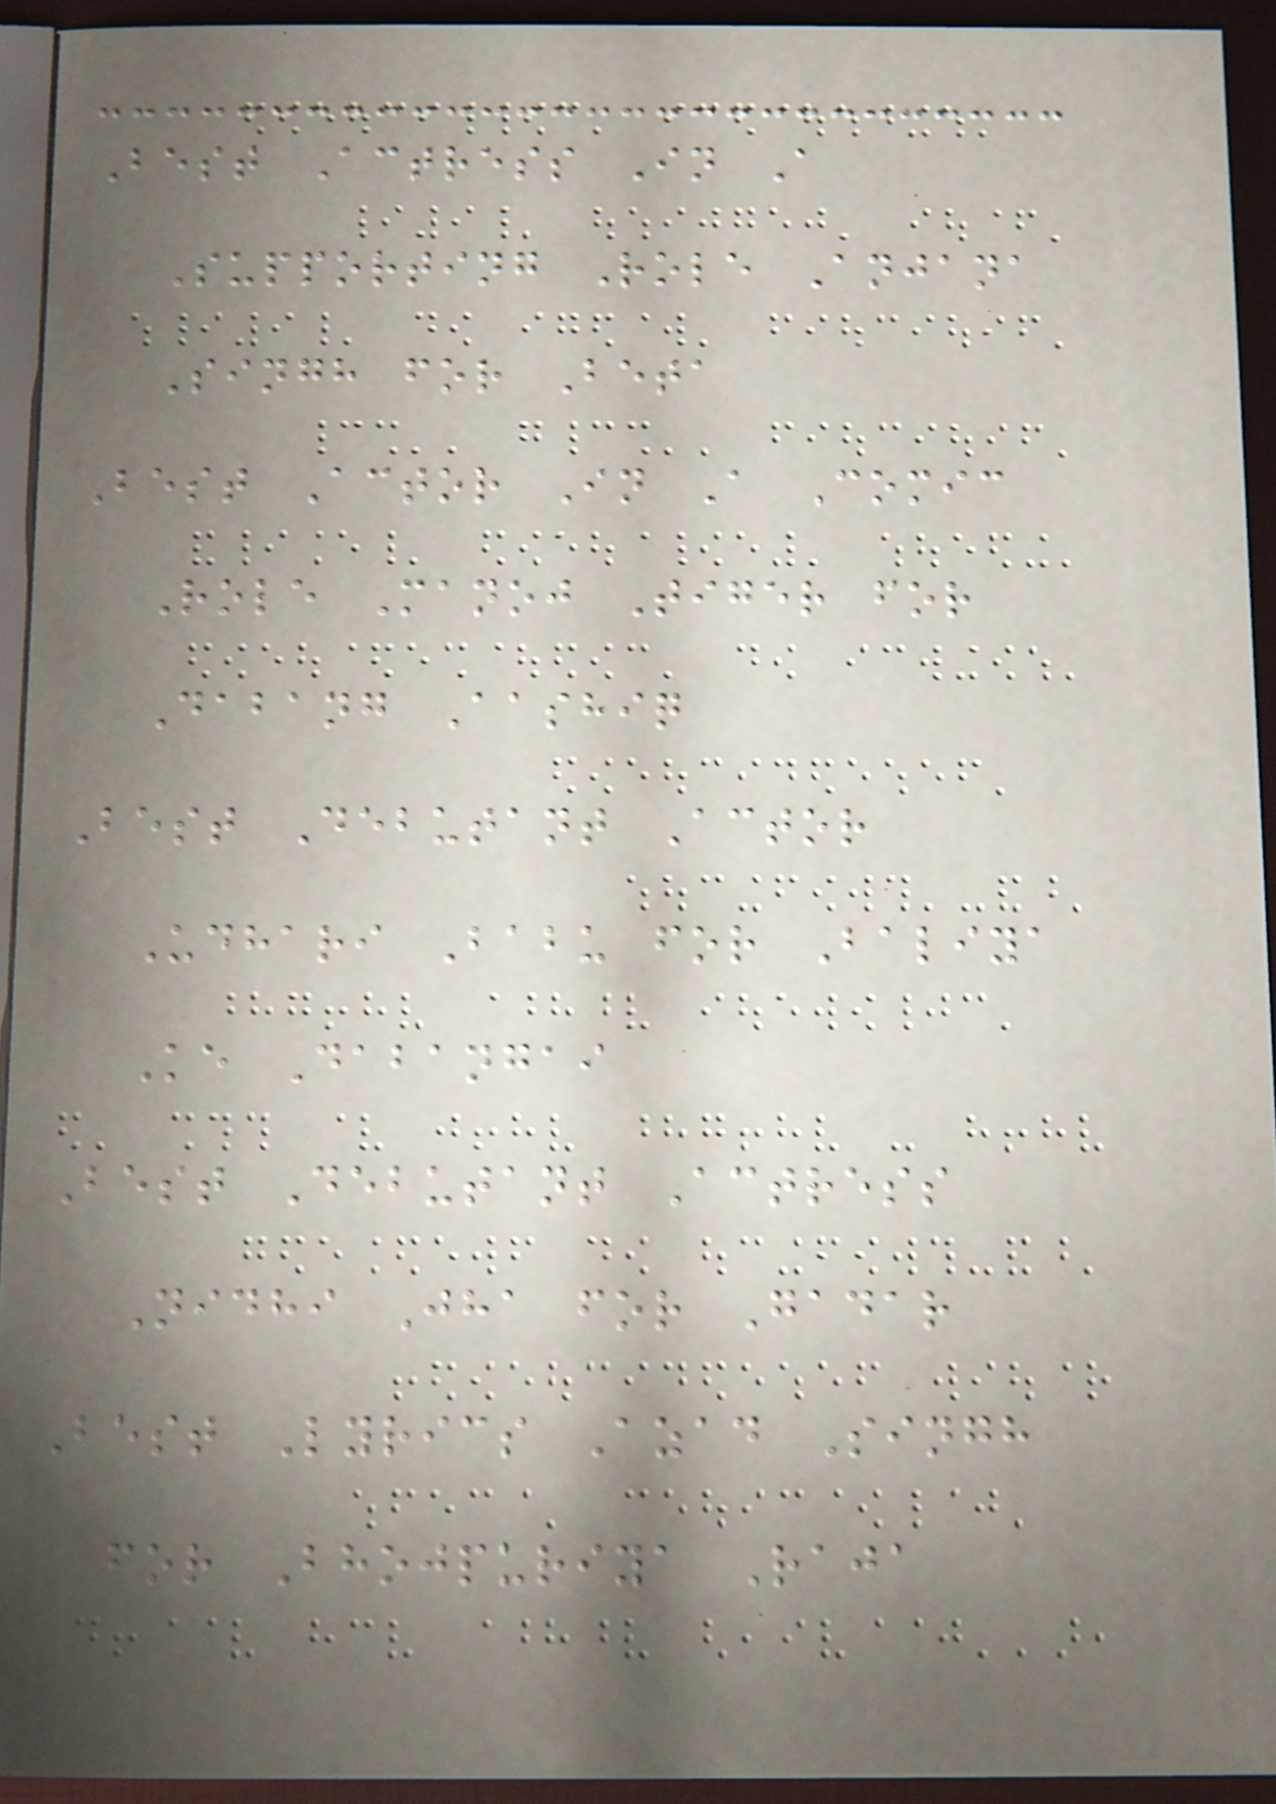Best Actress In A
Supporting Role Anjana
Singh for Beta
Best Actor In A Comic
Role Manoj Tiger for
Dabang Aashiq
Best Debutant Actor
Udhari Babu for Baliya
Ke Dabangai
Best Debutant Actress
Nidhi Jha for Gadar
Best Lyrics Azad Singh
for Bhojpuriya Raja
